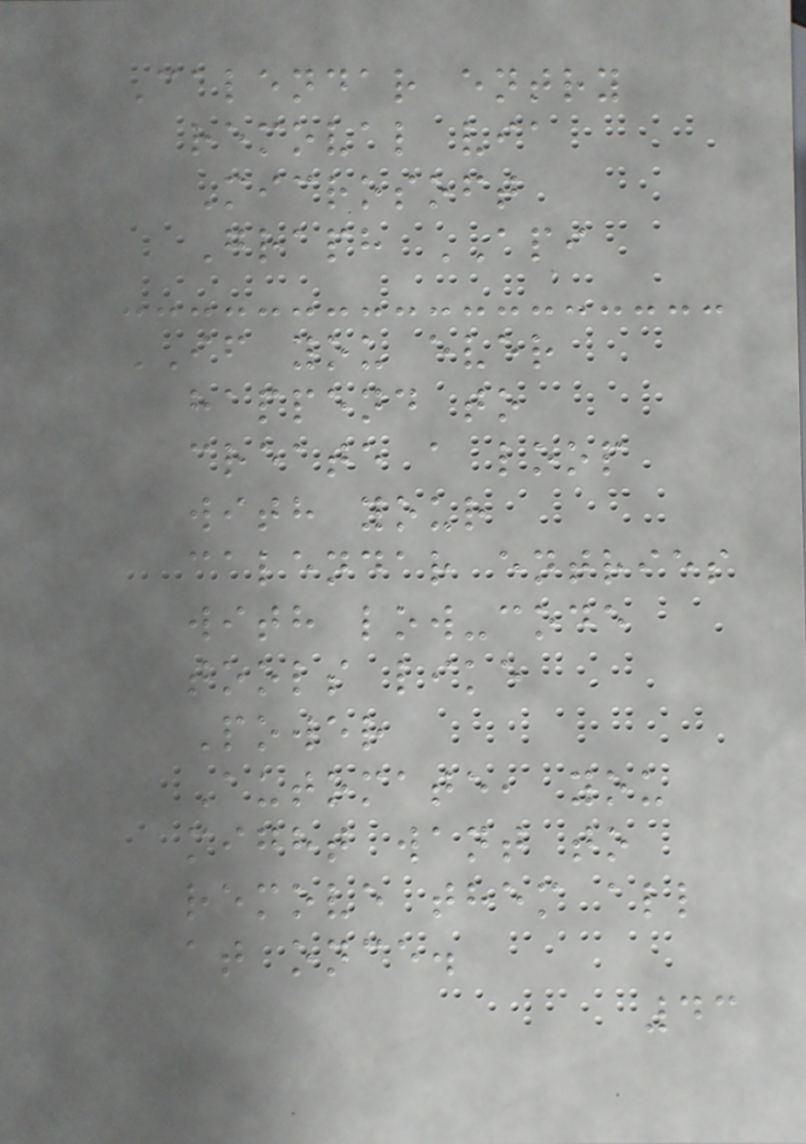Calendar entry
removal via
Microsoft
Graph API
IF you ever
happend to
create a loop
with your
calendar entries
with low-code
tools like
Power
Automate, you
might want to
remove them all
at once.
43
